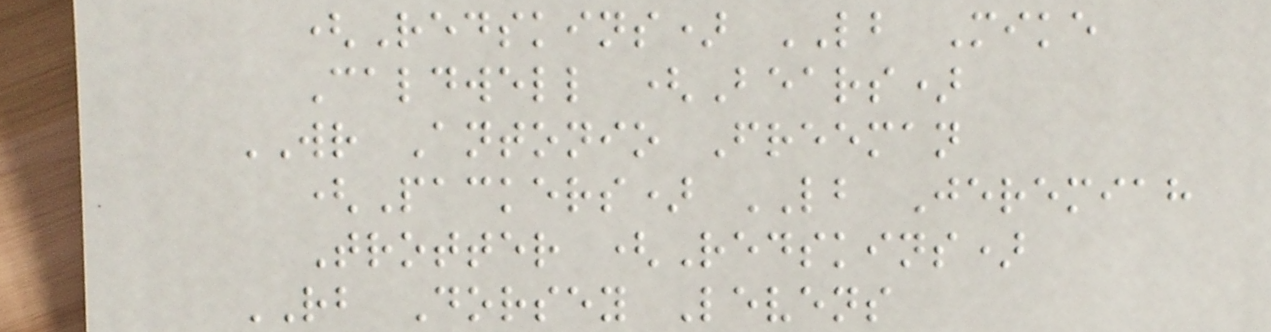(Redskins) LB Mike
Caldwell (Bears)
WR Antonio Freeman
(Packers) LB Jeremiah
Trotter (Redskins)
RB Dorsey Levens
